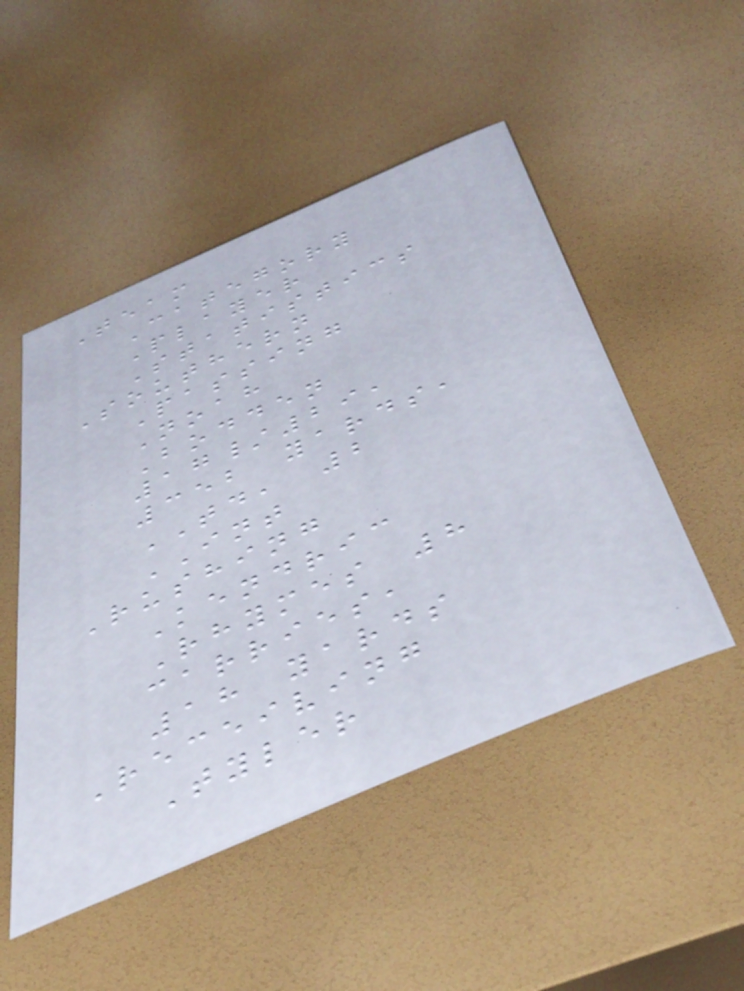Team
Category
Player
Statistics
Southern
Passing
Noah
Bodden
17/29,
352 yards,
TD, 2
INT
Rushing
Kendric
Rhymes 8
carries,
18 yards
Receiving
Tyler
